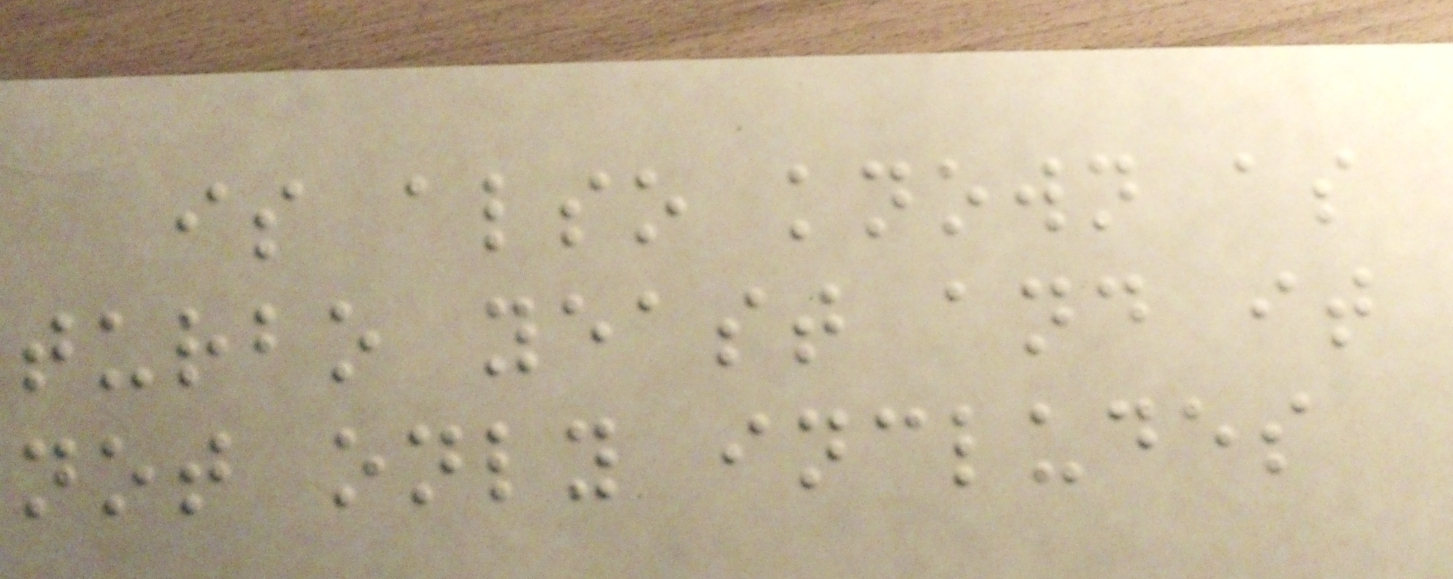is also known as
turbo yeast and it
not only includes
